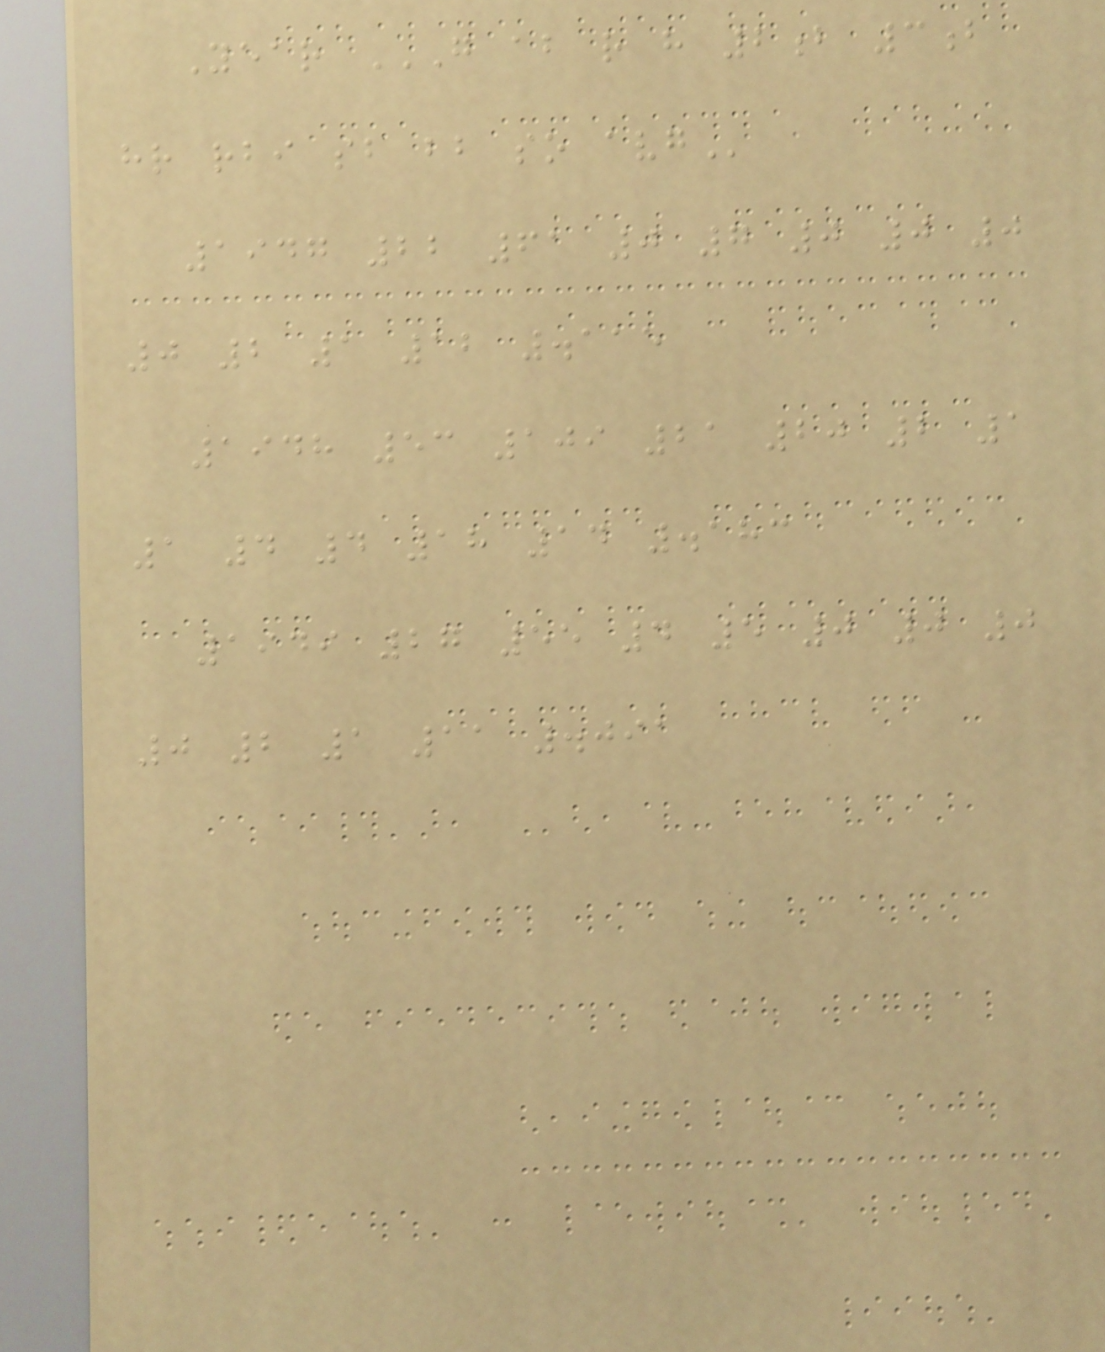Year G AB R H 2B 3B
HR RBI SB BB SO AVG
1947 22 61 0 7 0 0 0
0 2 1 12 .115
1948 53 109 21 20 2 1
1 4 4 18 14 .183
1949 27 55 4 5 0 0 0
0 2 1 11 .091
